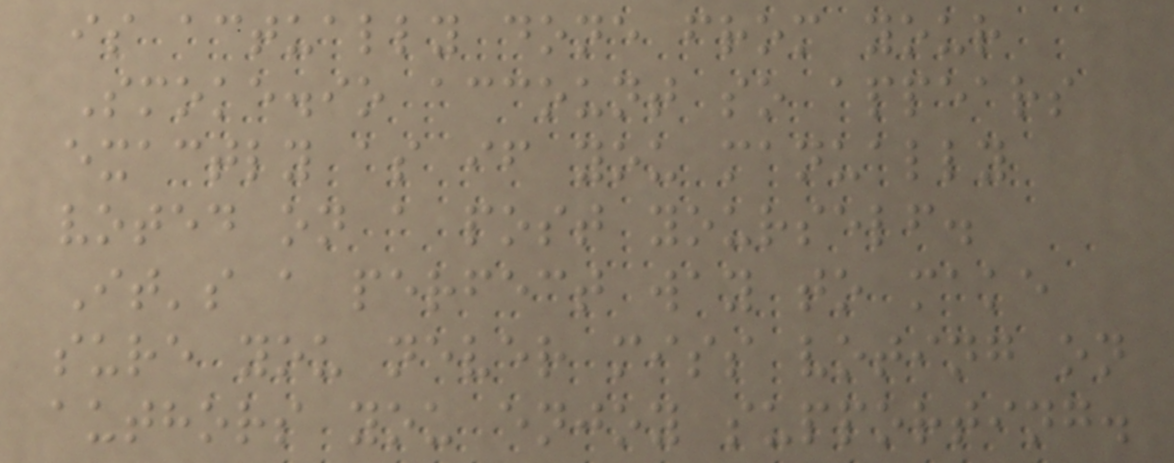is actually done from your
Smoke.io account so appears
exactly as if you manually
voted on a post yourself.
It's a perfect way to make
sure you never miss voting on
authors you enjoy supporting.
